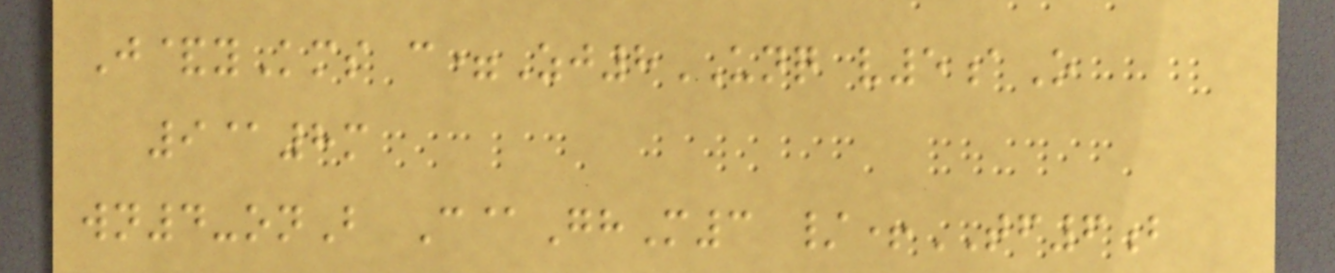J&yKms c=Zj8UNQ v5aO
9@8m
wn4-onB C@GhM3 /+TF6b
